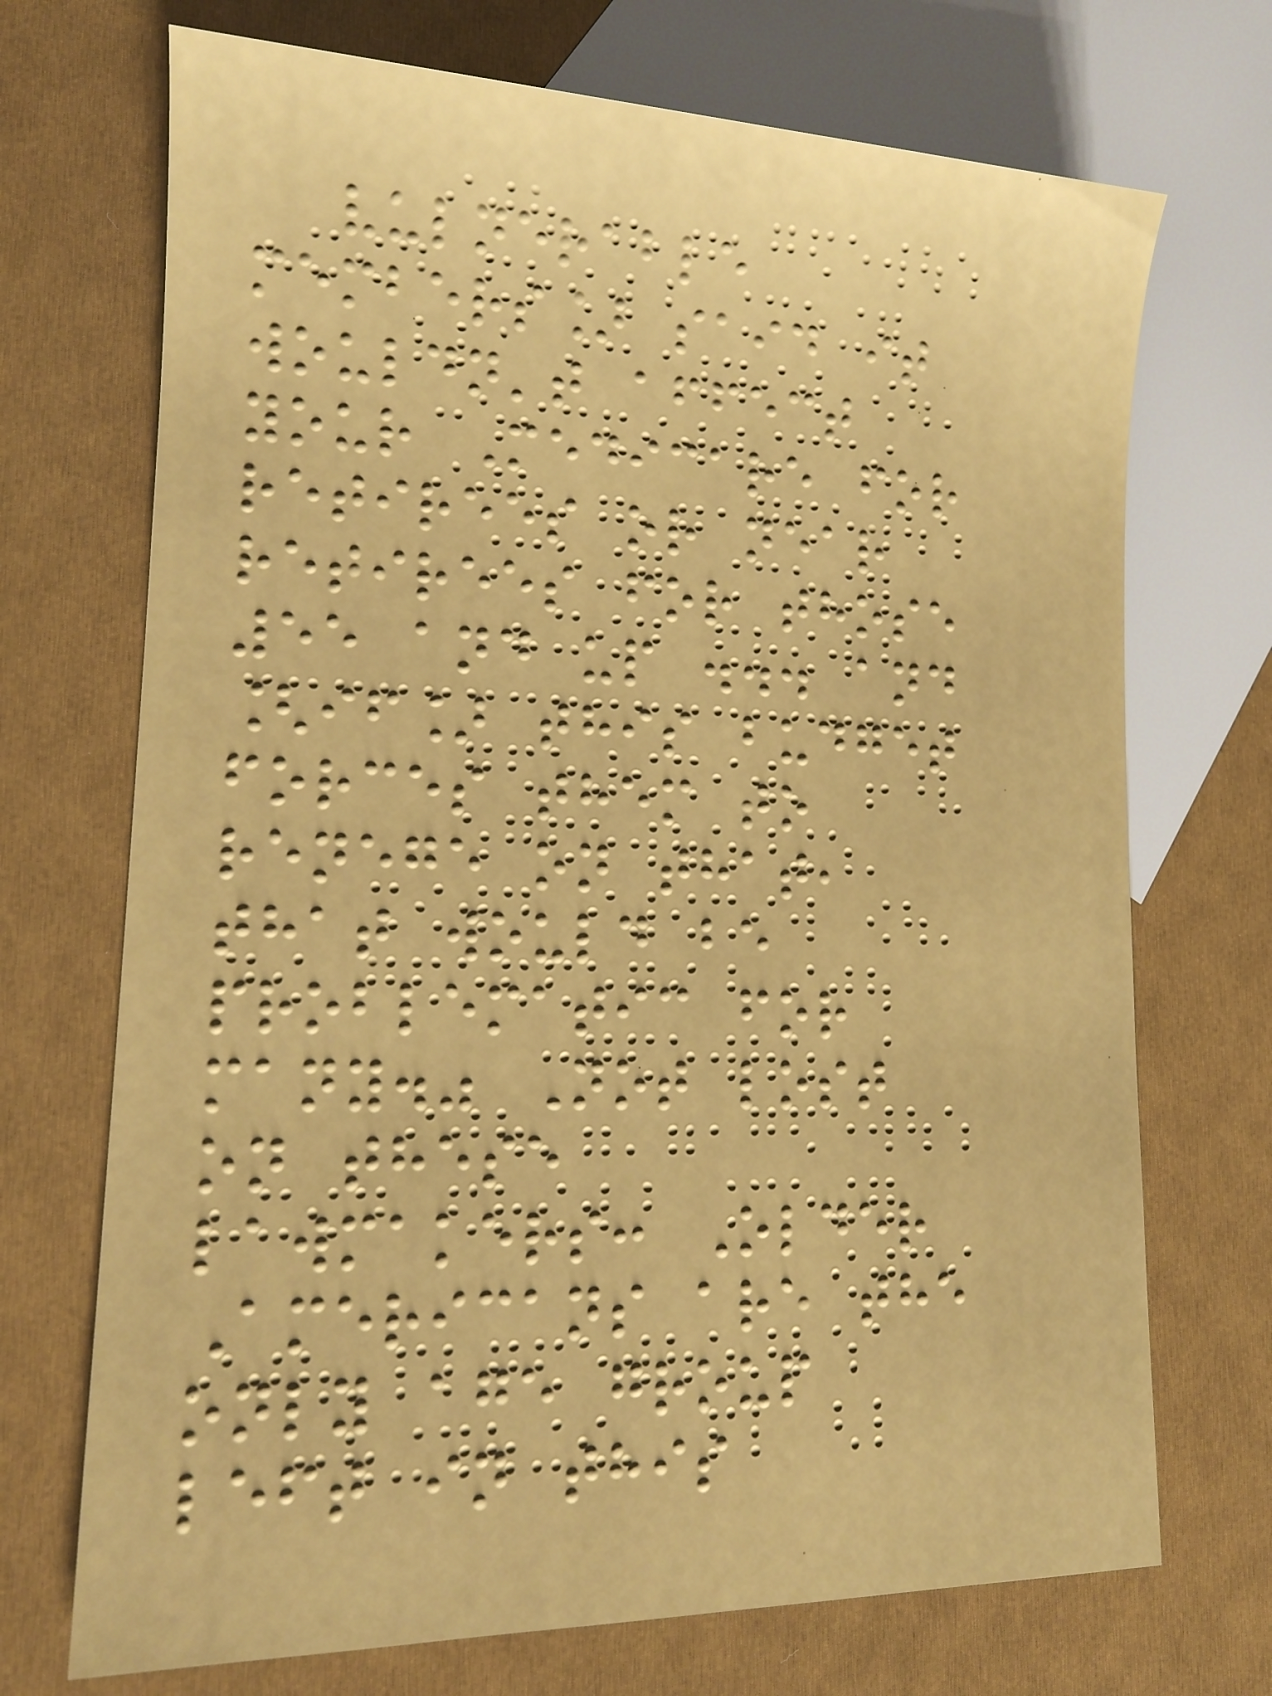vulnerable
members] said it
wouldn't affect
your Medicare for
retirees or near
retirees for those
55 and up ... and
[if] this budget
forces them to
renege on that,
that would be
problematic for
many." Not lost
on these
lawmakers: Older
Americans are the
only age group
left in this
